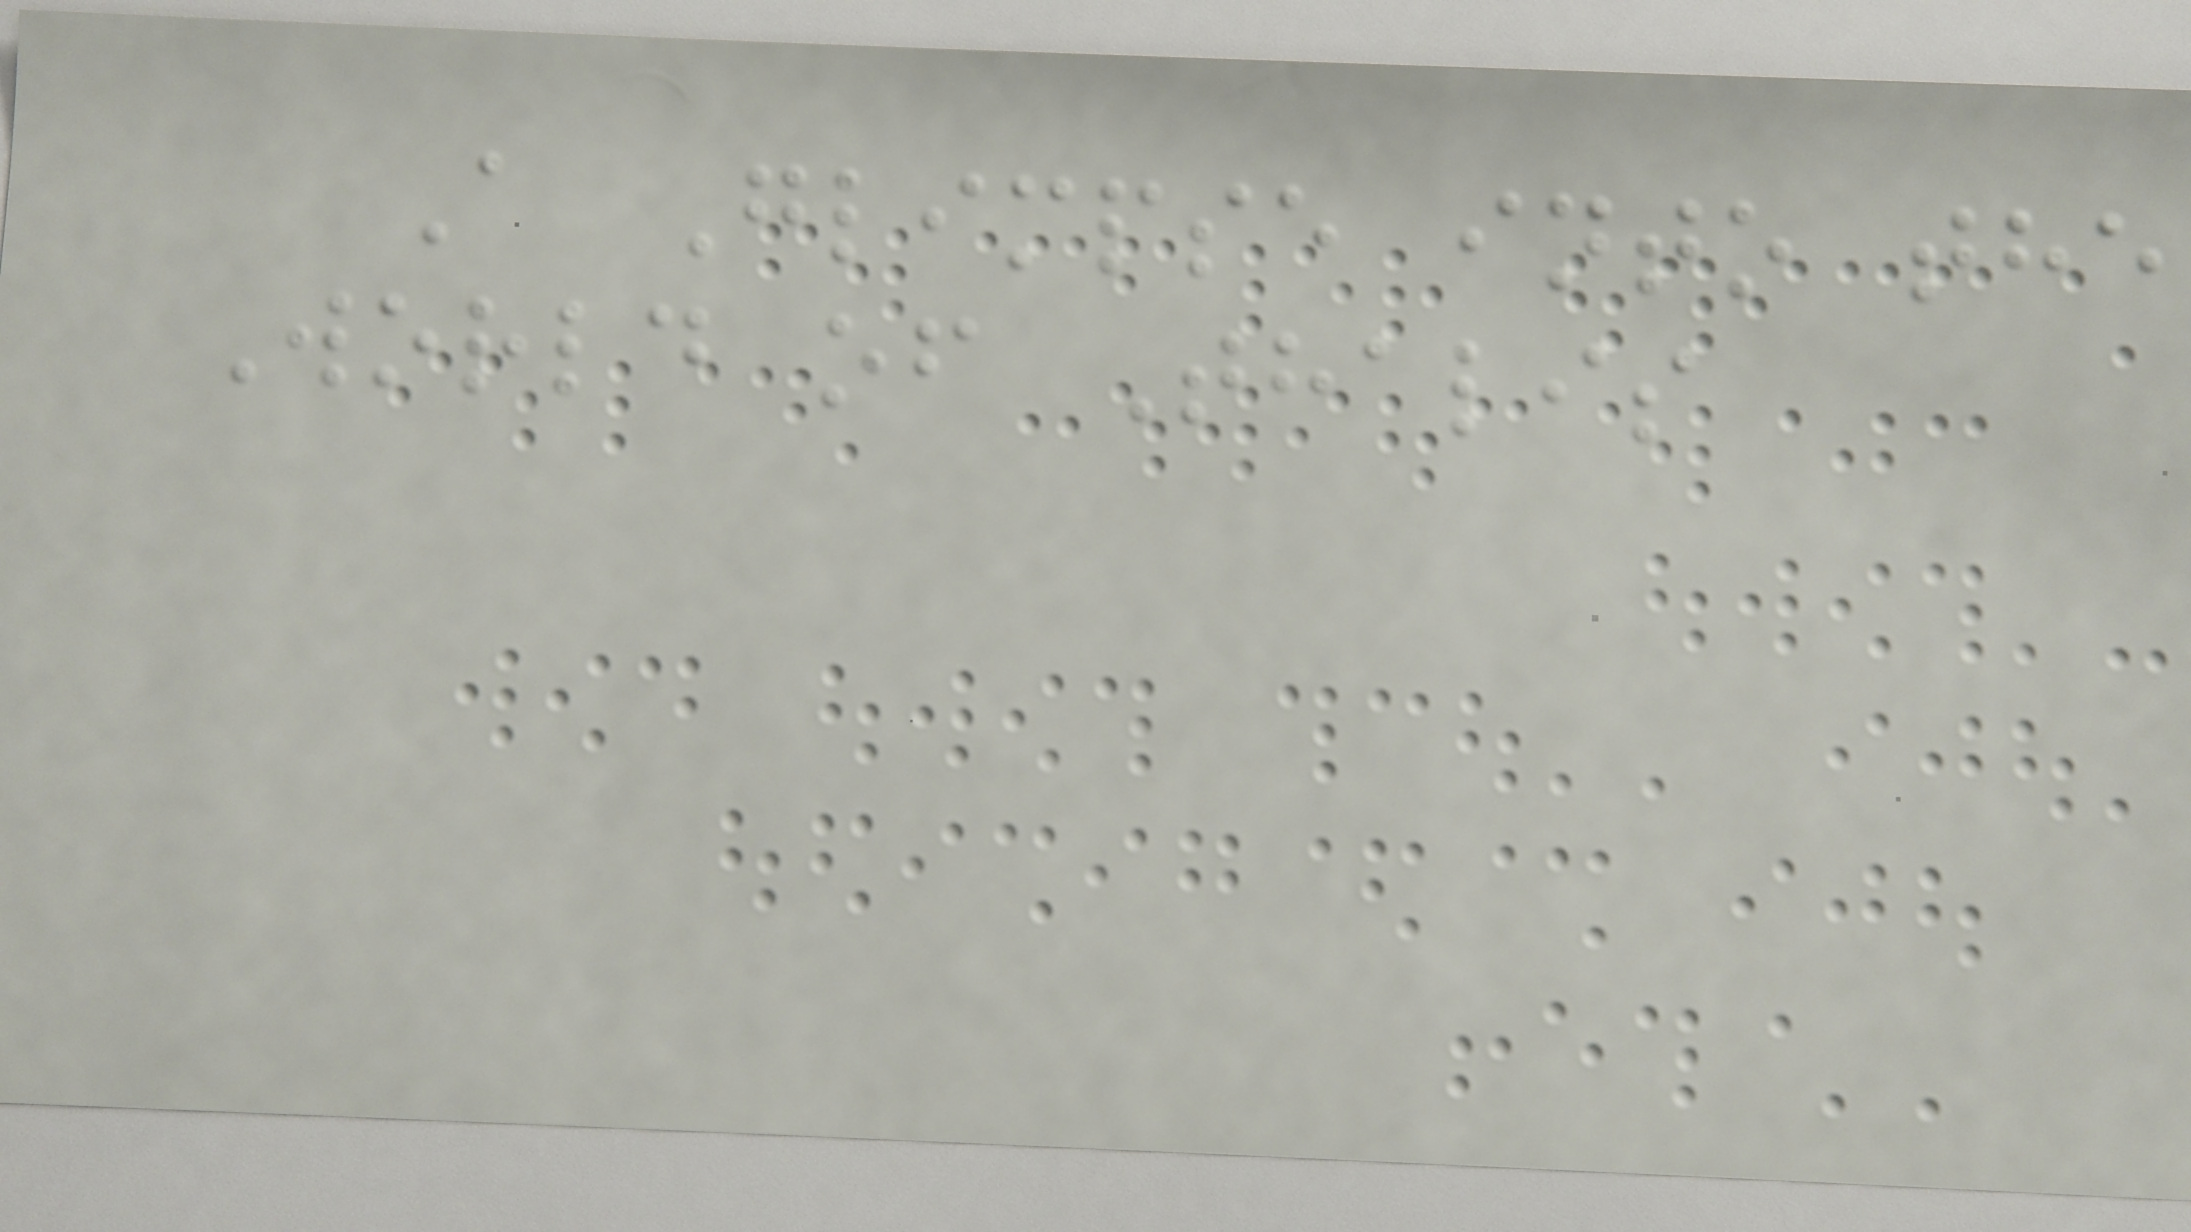A Glimpse into the
World of Thalis
